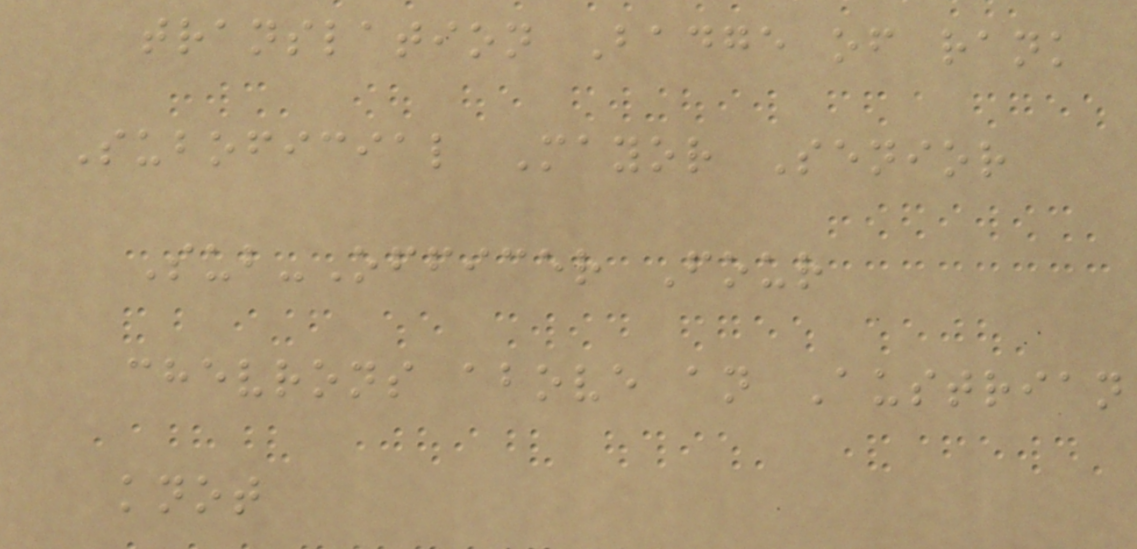translation Badge of rank
Suboficial Mayor Senior
Sub-Officer Four
chevrons above an Austrian
knot
